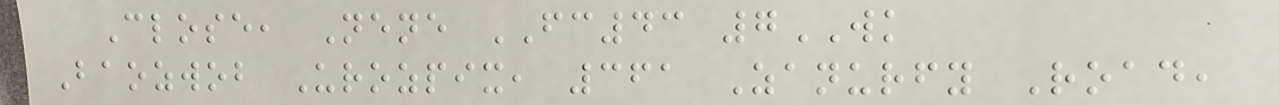Close, Nene FC43 7WK
Baozwob Urozpix, 361 Zanurfy Road,
